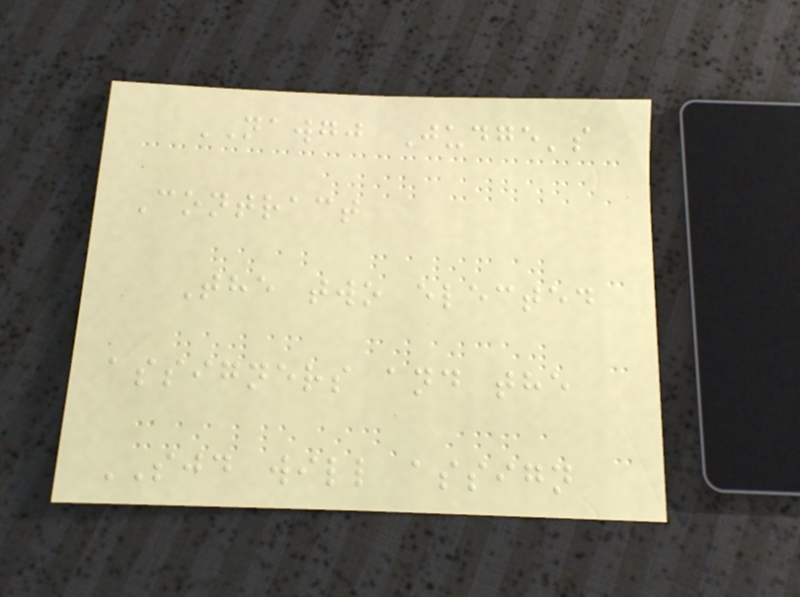NAWGJ Judge's
Contract
The two elected
assigners and the
SJD will assign
